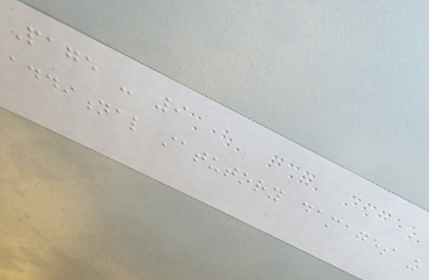Page - 9
additional statutory damages as
